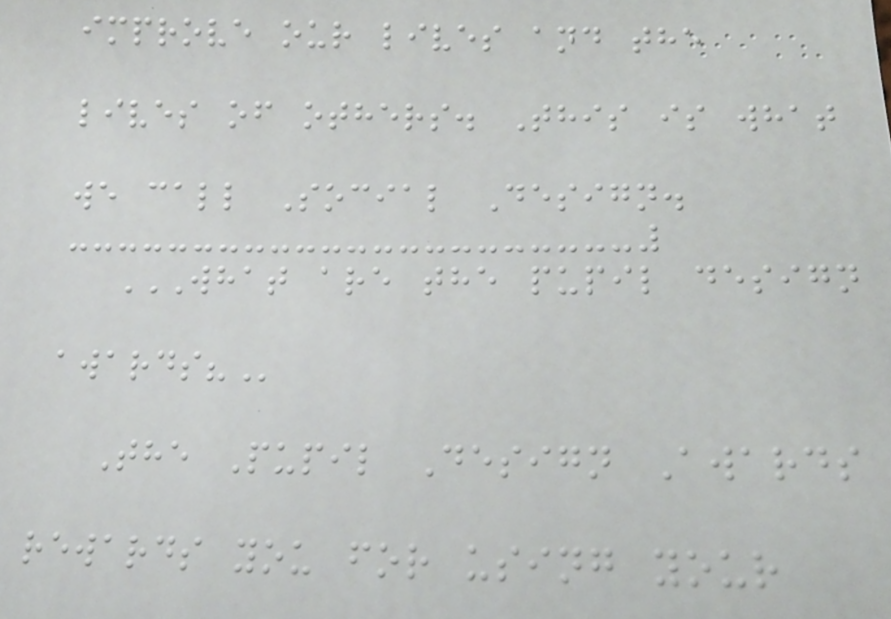improve our lives and the
lives of others. This is what
we call Social Design.
WHAT ARE THE PUPIL DESIGN
AWARDS?
The Pupil Design Awards
rewards you for using your
